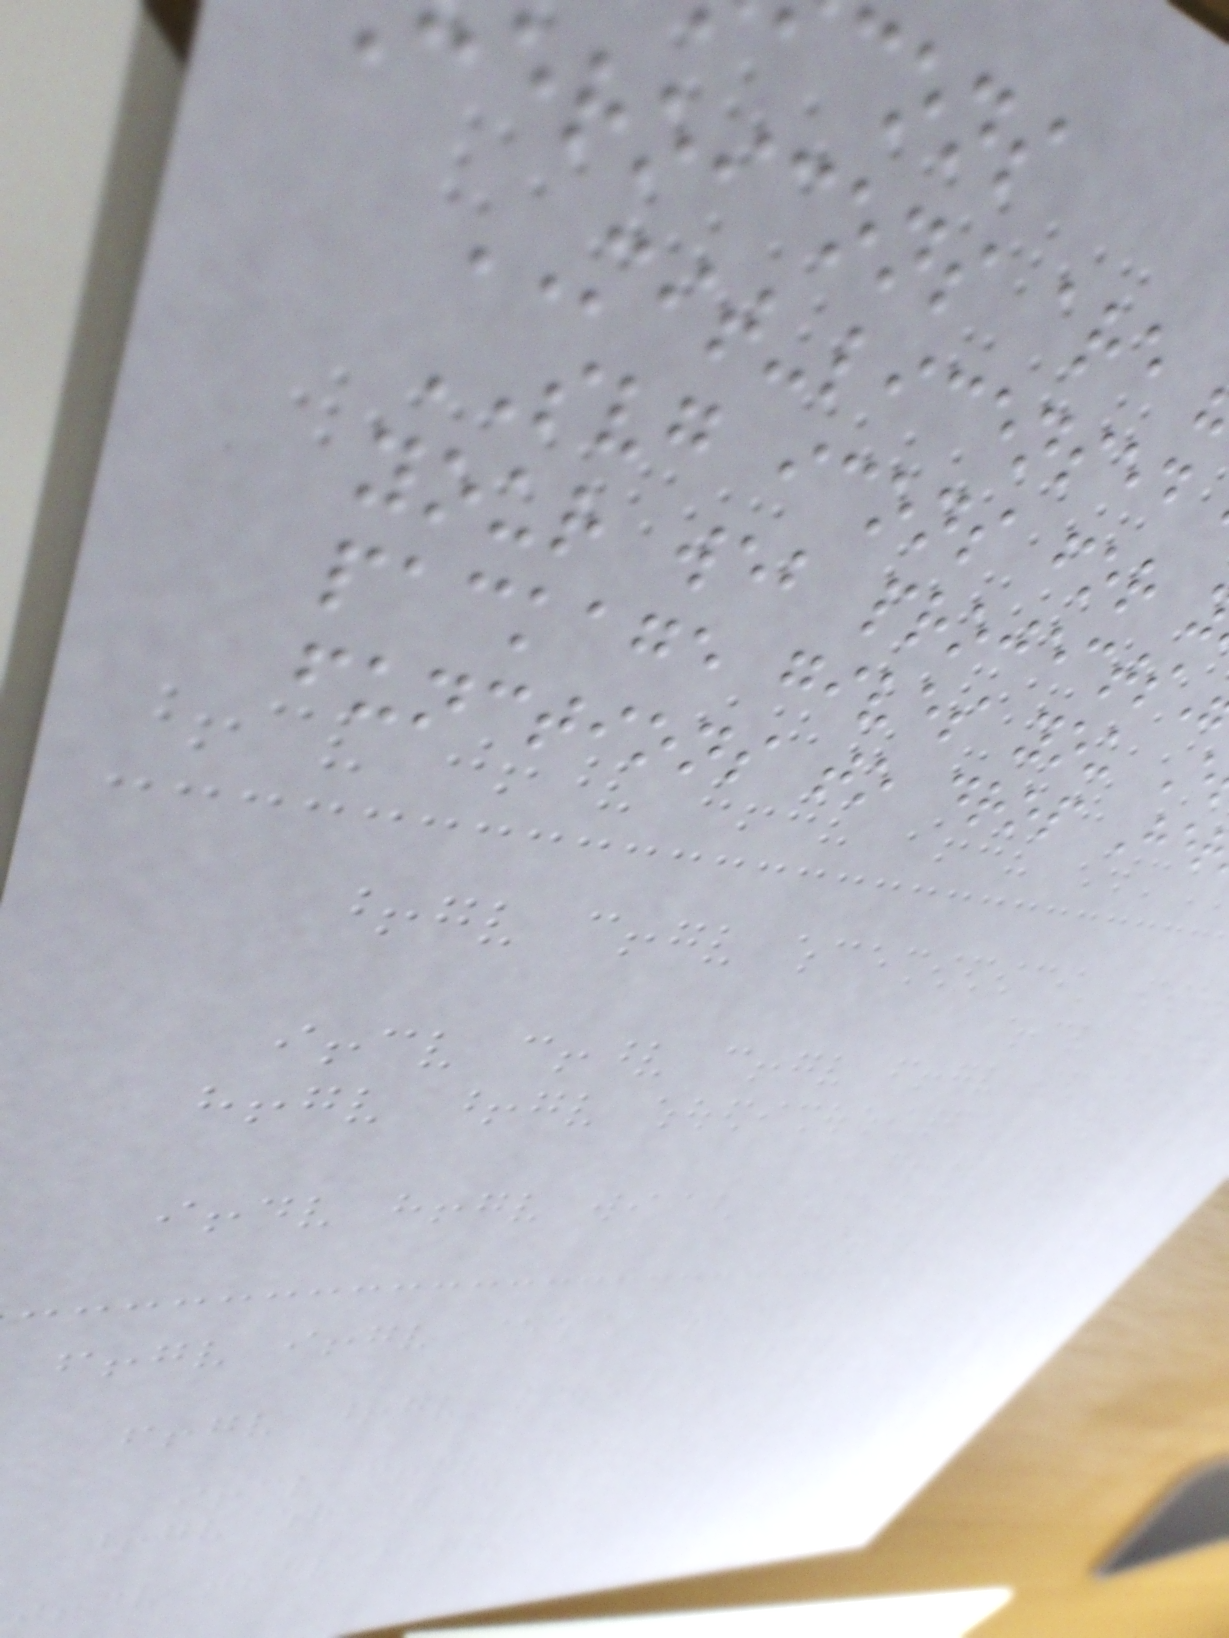cons
eroicons are
MIT-licensed
SVG icons for
your web projects
package gives you E
functions to drop He
